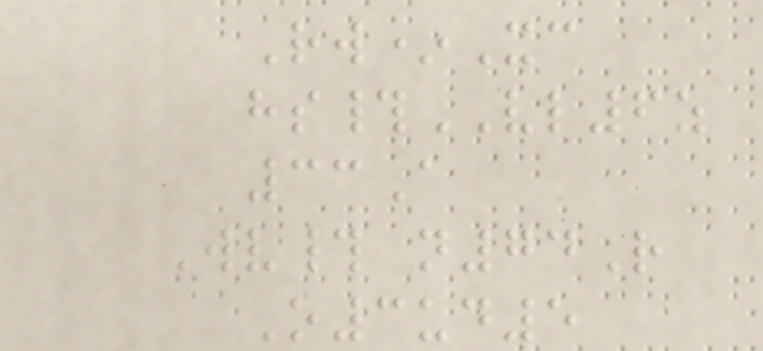Rw*Xc
hs#VL6z
33A
Wv# n74R
O3ud5
